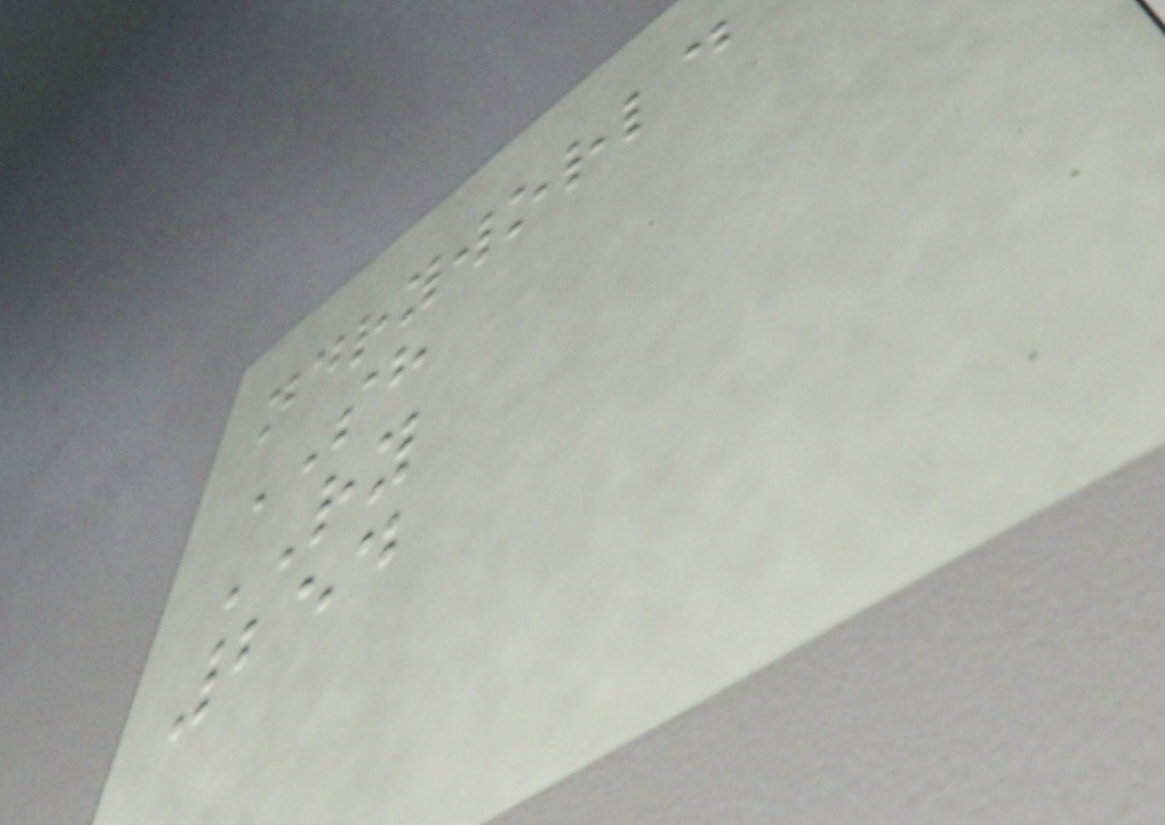ndryworld
SH
RY
254
